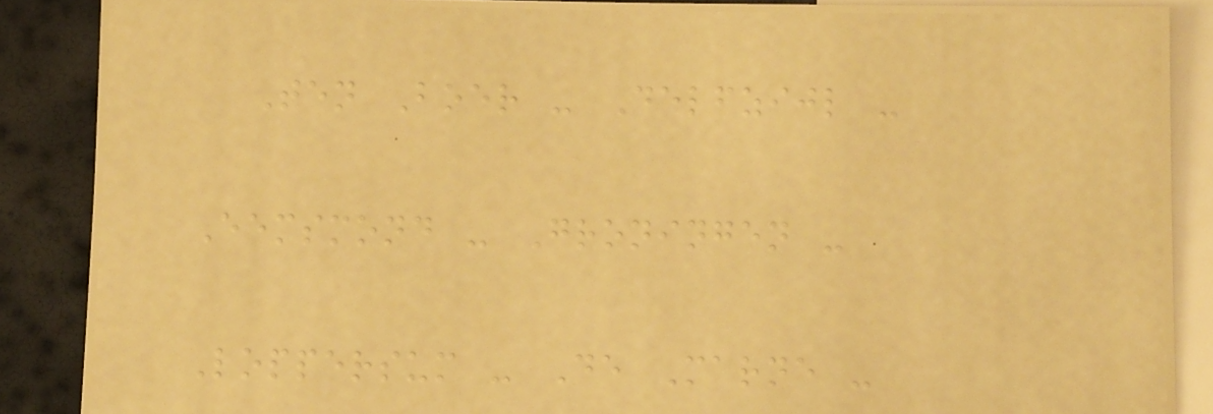Ten Boer - Delfzijl -
Eemsmond - Groningen -
Loppersum - De Marne -
